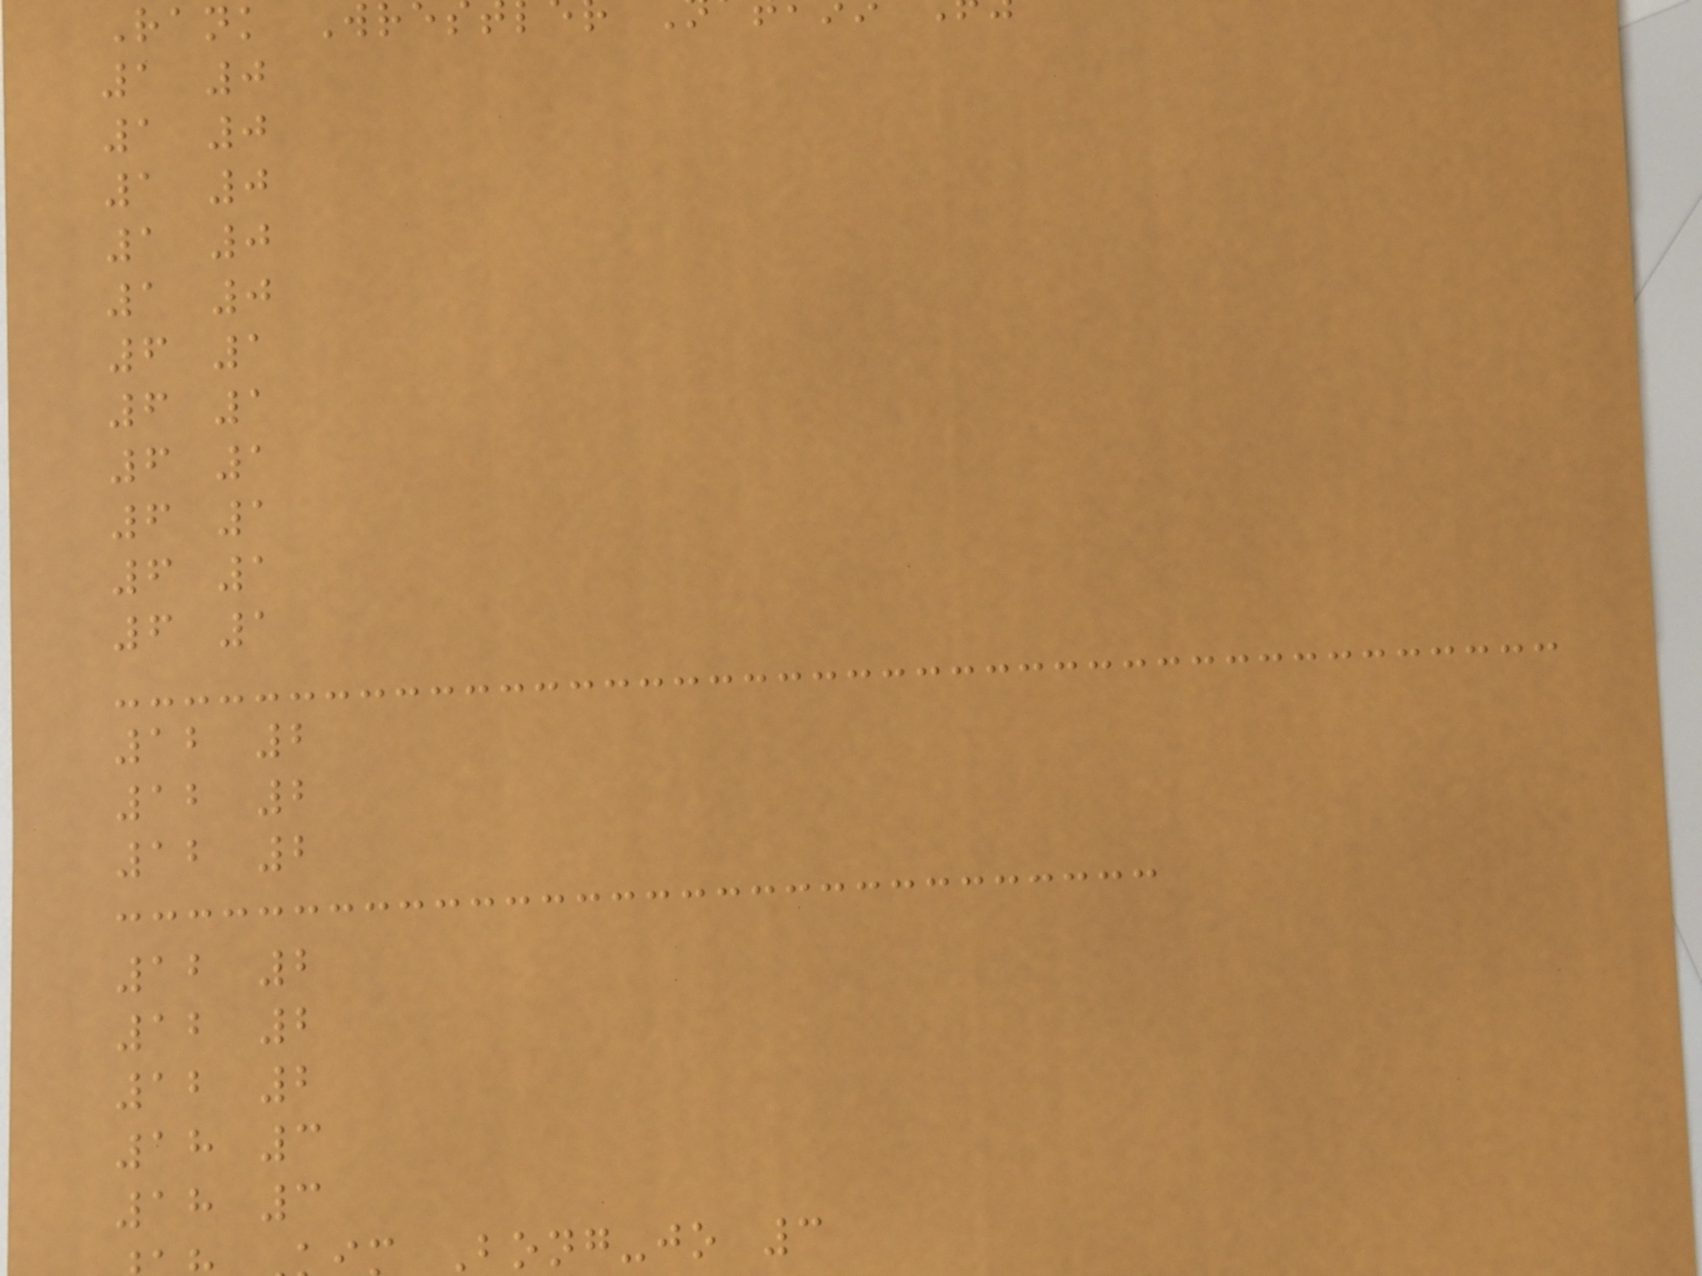Rank Wr
1 0
1 0
1 0
1 0
1 0
6 1
6 1
6 1
6 1
6 1
6 1
12 2
12 2
12 2
12 2
12 2
12 2
18 3
18 3
Bong-jo 3
